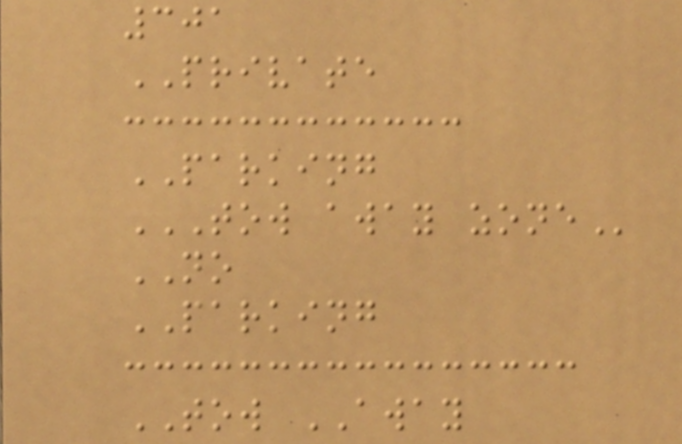301
PRIVATE
PARKING
TOW AWAY ZONE
NO
PARKING
TOW AWAY
